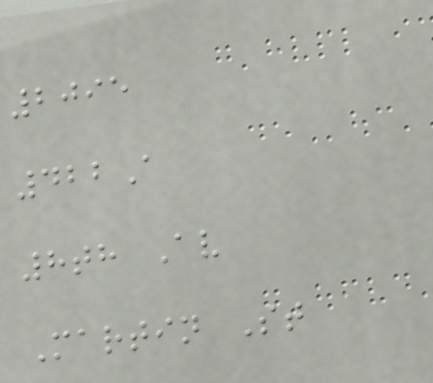2095
422A
8th Av
Martin St
